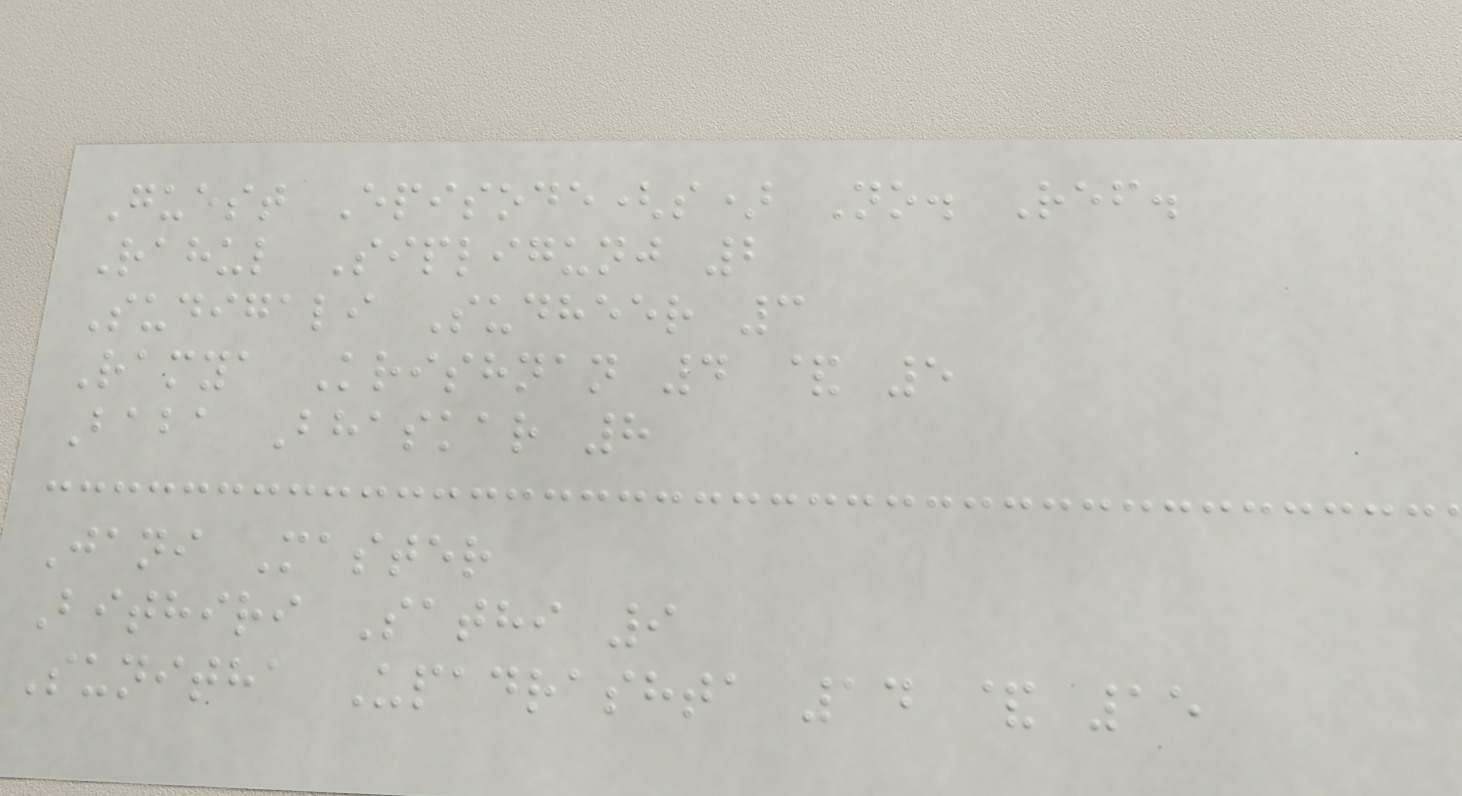Guest Episode(s) No. Ref.
Rahul Sipligunj 2
Sudigali Sudheer 3
Ramya Krishnan 4 & 5
Baba Bhaskar 8
Jani Master
Bithiri Sathi 9
Sunitha Upadrashta 14 & 15
